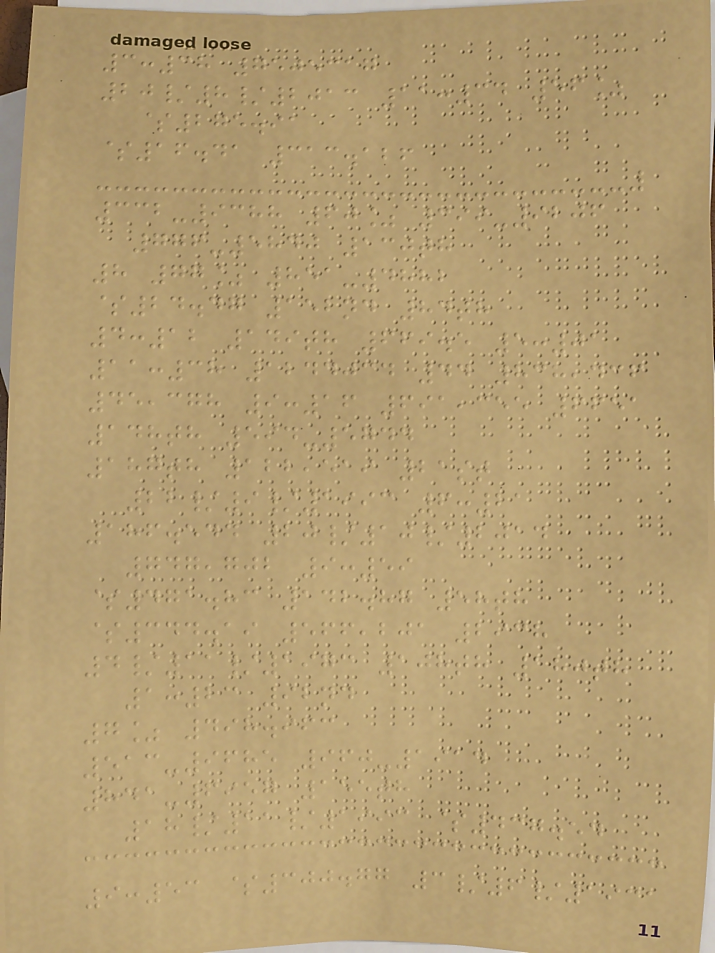3:38 7505317
20/8/2013 11:34 56%
$275.91
$16.41 313.126
332-9388 60% 399-9206
776-5840 130th
8 77% 851-4882
$24.47 152nd 84th
4:12 149th 669.5 5:01
11:38 1244034 44 838,436
45,378 9:16 691,355 6651
148th 594-5744
187th 122,519 21st
22/9/1993 6:21
186.544 20/10/2014
747,702 9:59
$471.83 142.87 58th
$344.19 566,201 2938
4/11/1973 108th 180th
1:23 92nd
7% 498.963
513-9685 960-1914
841-6957 155th
18/11/1993 $437.54
9:53 $300.77 3/6/1931
